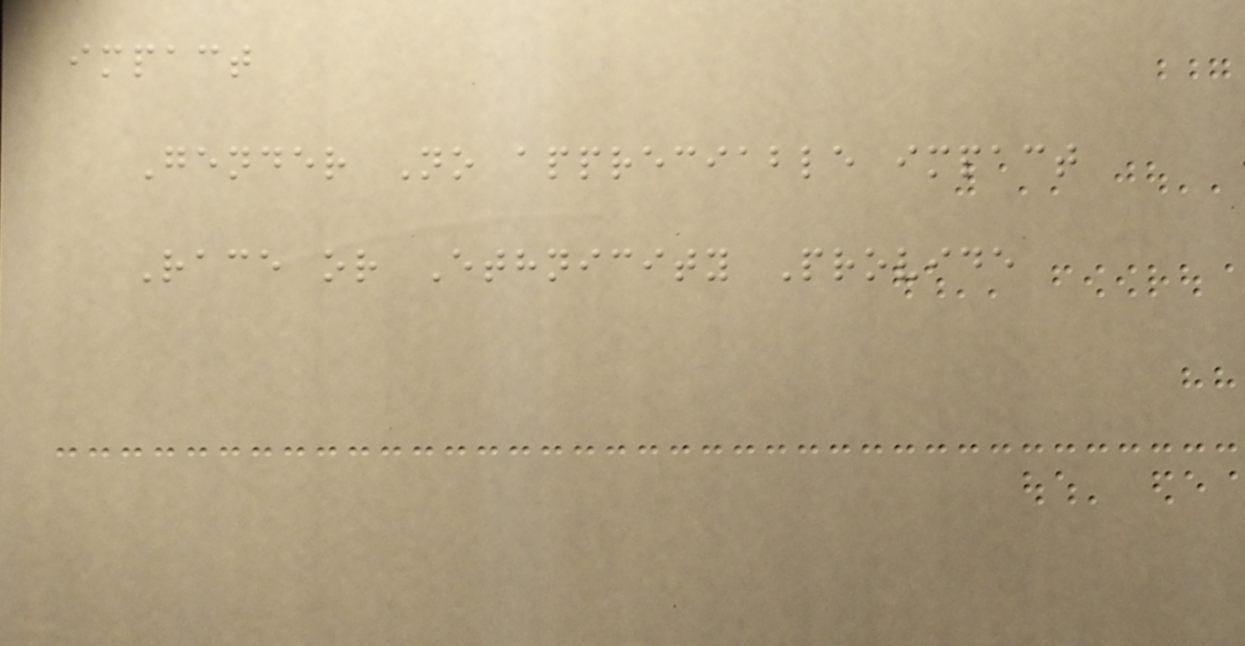impact
Gender No appreciable impact
Race or Ethnicity Provide
